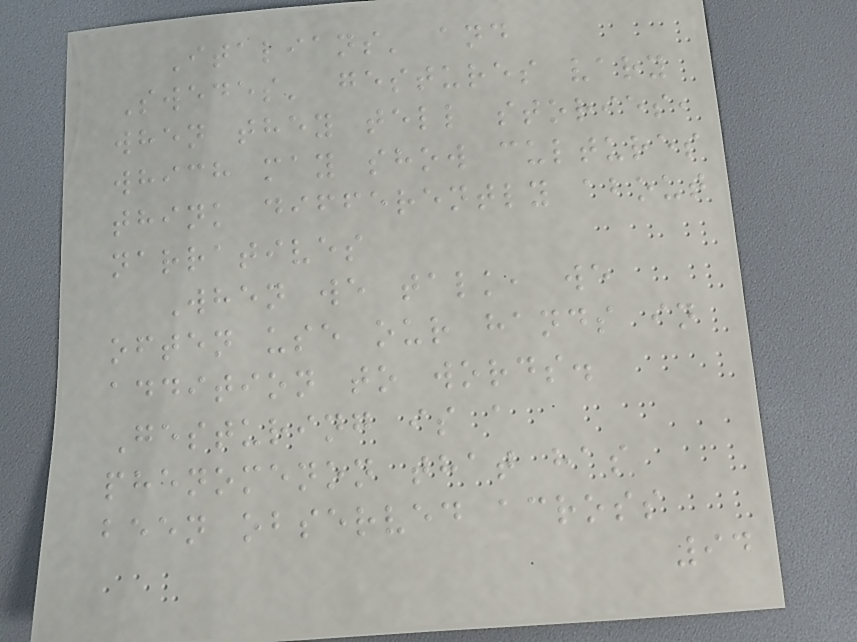Italians' and
Swedes' gestures vary
when they tell stories,
which may show cultures
think differently about
narratives
When we talk, we
often use our hands in
addition to words.
Gesturing is a
phenomenon that has
been observed across
94
